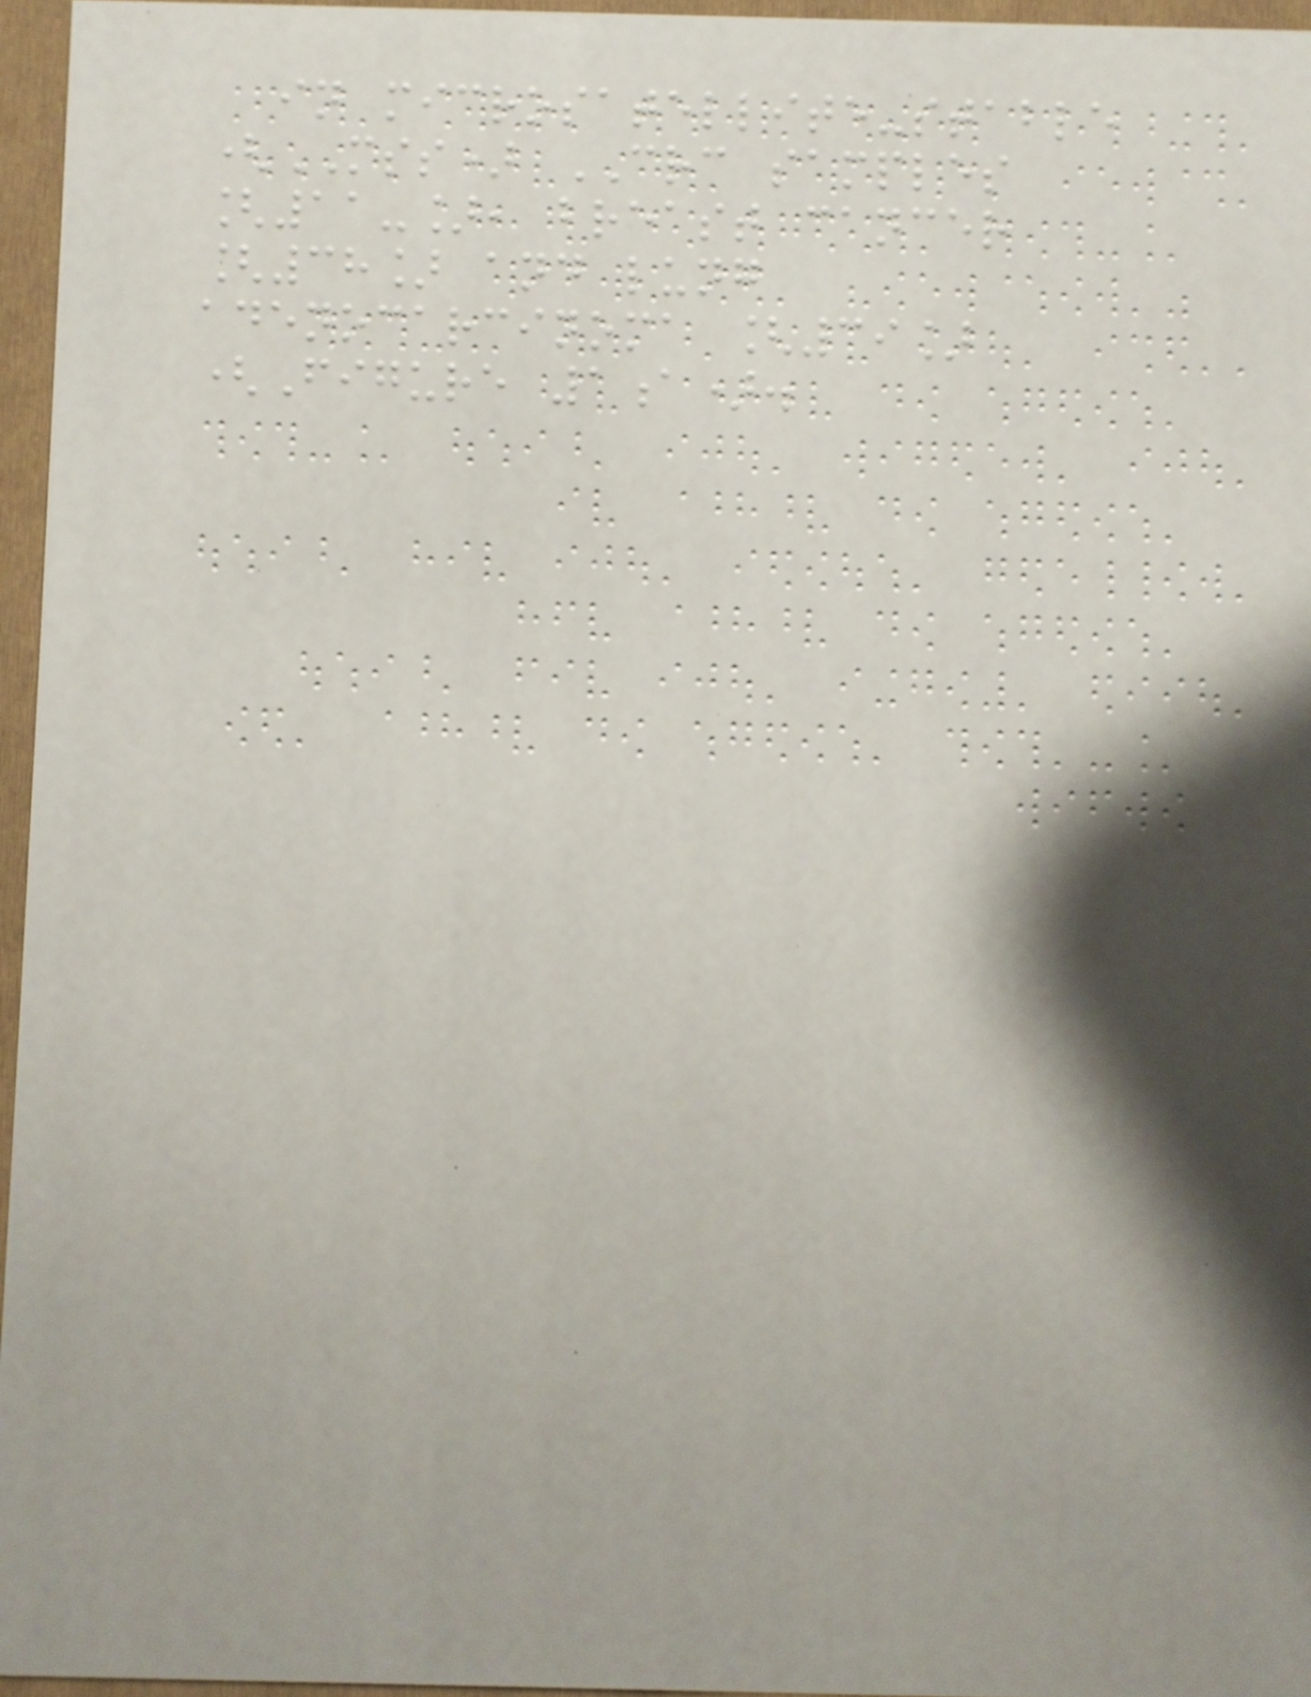in microsatellite-stable
(MSS) CRC samples
[11-], breast cancer
[38] and lung
adenocarcinoma [39]
(Figure 1a).
